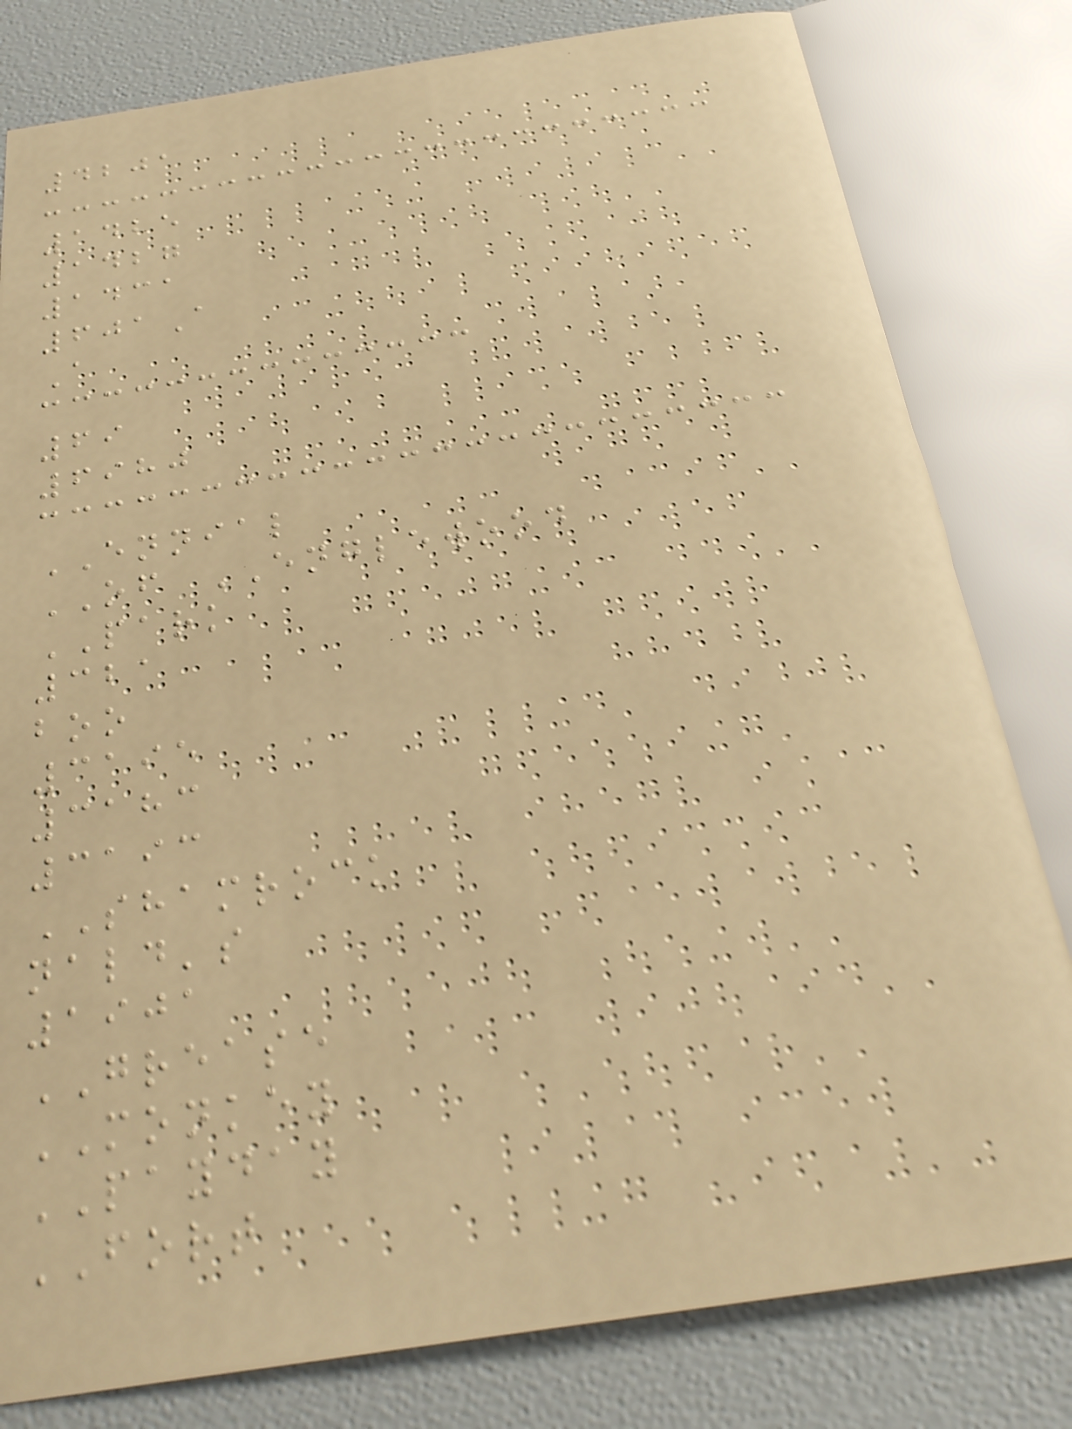4201
1425
1427
1431
601A
A
69
6980
ENNIAL
OF ENGLEWOOD
PARK
321
boo
3195
3183
3193
SHAMROCK
nald's
1901
GREASE
MONKEY
PAYDAY
FORT
